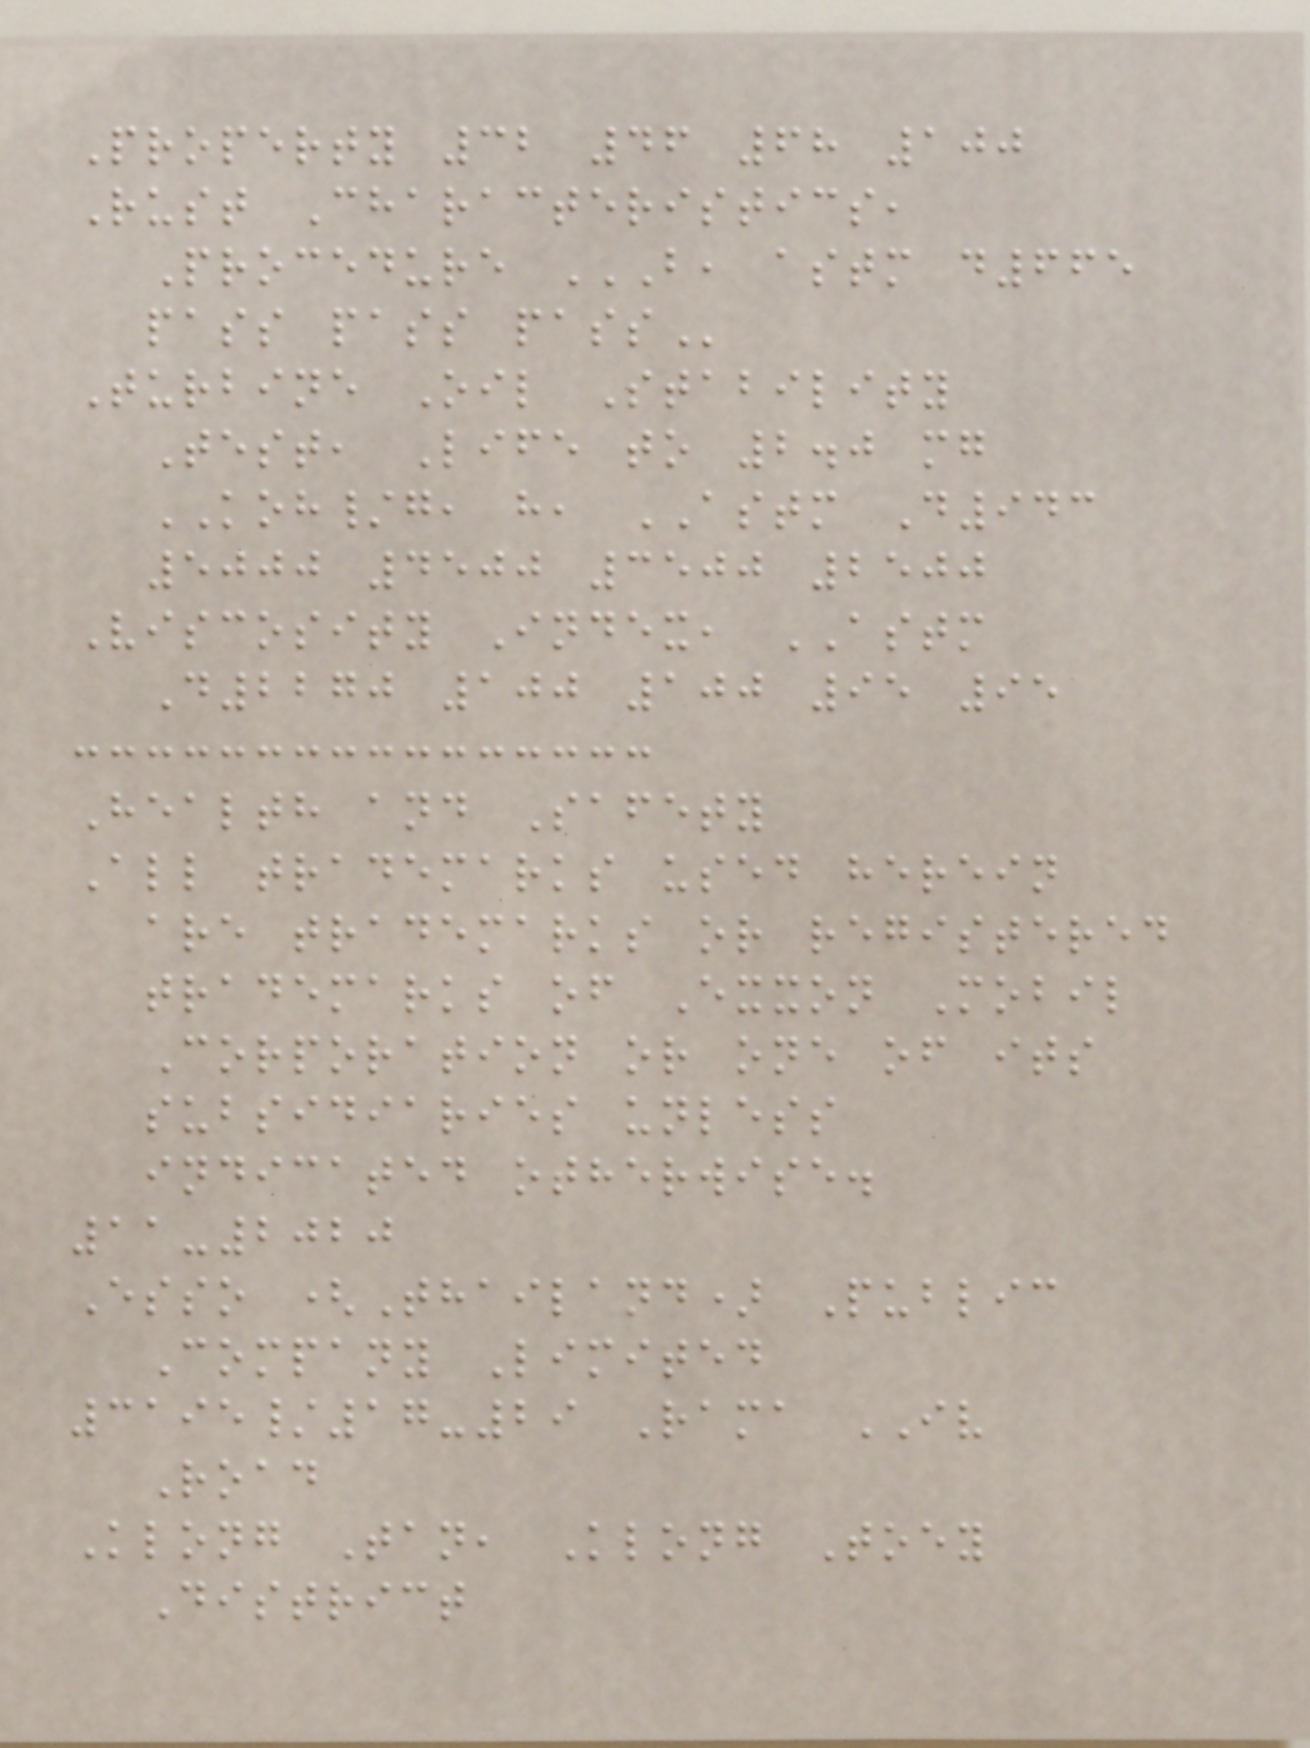Property 32 46 68 100
Rust Characteristics,
Procedure B, ASTM D665
PASS PASS PASS
Turbine Oil Stability
Test, Life to 2.0 mg
KOH/g, h, ASTM D943
5000 4500 3500 2500
Viscosity Index, ASTM
D2270 100 100 95 95
Health and Safety
All trademarks used herein
are trademarks or registered
trademarks of Exxon Mobil
Corporation or one of its
subsidiaries unless
indicated otherwise.
11-2020
Esso (Thailand) Public
Company Limited
3195/17-29 Rama IV
Road
Klong Tan, Klong Toey
District
